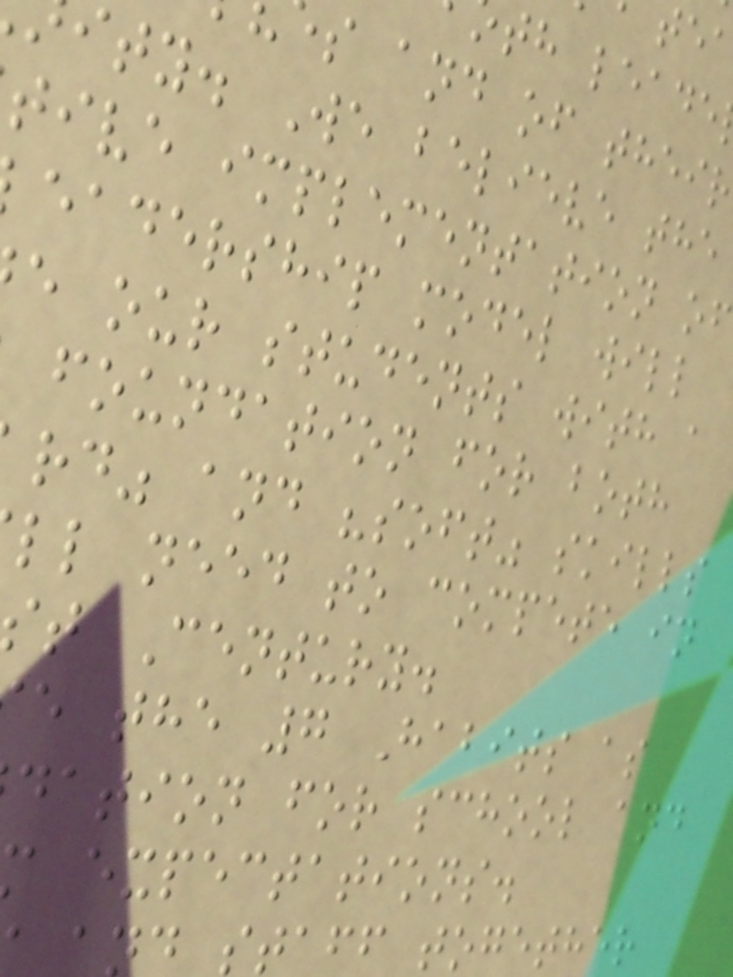th leade
s and of their
ity. We believe the
tive implementation of
eadership model will
e our students with a
foundation for both
rd" and "soft" skills
ll need to compete in
t Century.
e the 7 Habits as
dation for school and
expectations.
staff together
